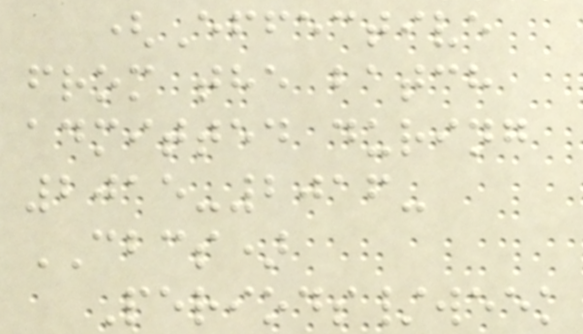(Effective
from the batch
admitted during
2015-2016-
CBCS)
Periods/week
